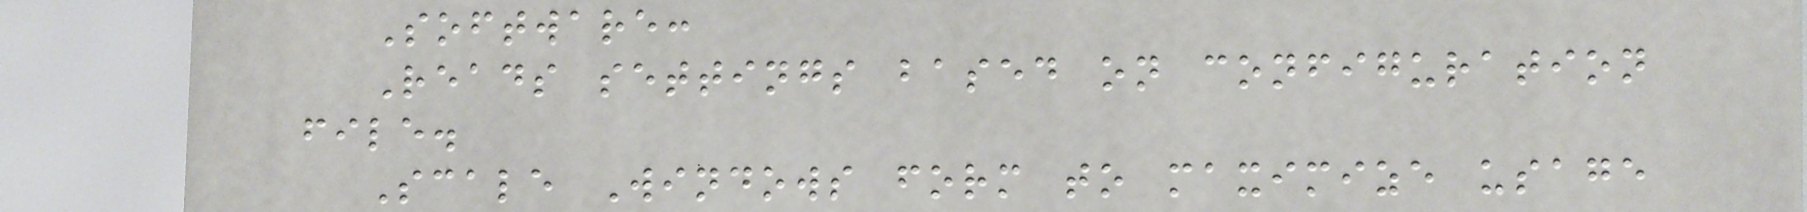Software:
Reads settings based on configuration
file.
Scale Windows form to maximize usage
